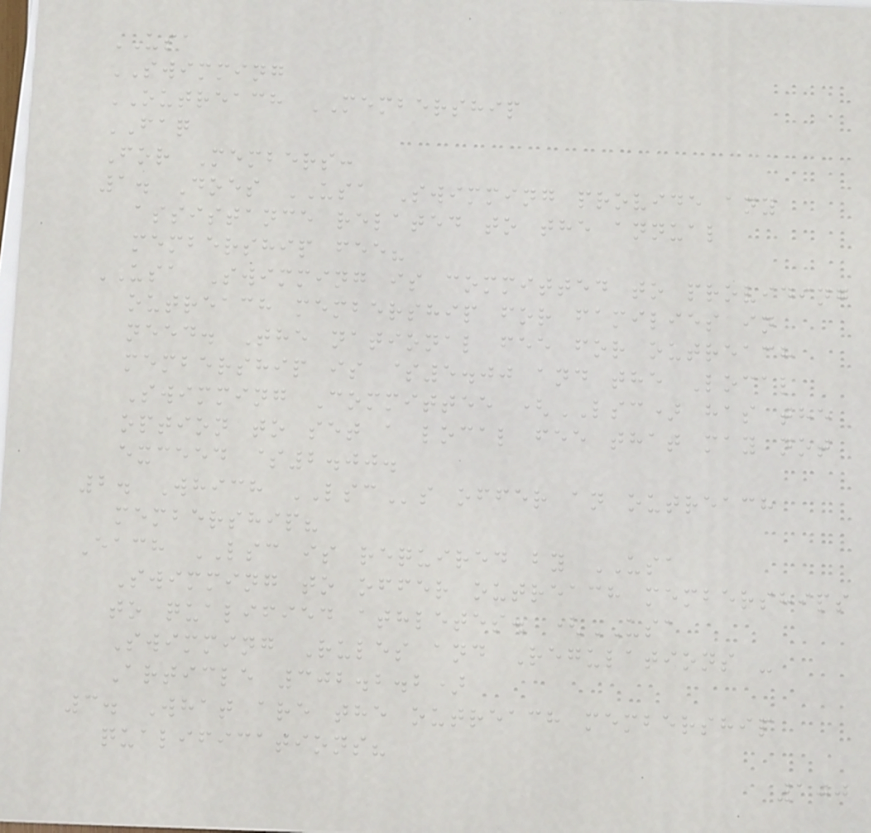USA
SWIMMING
OUTREACH MEMBERSHIP
FAQ
For Members:
1. Does USA Swimming provide any
assistance related to the annual
membership fee?
USA Swimming is committed to providing
outreach membership for families in
need. The national fee for outreach
membership is $5.00 and the Local
Swimming Committee (LSC) has the
option to set a local fee that may not
exceed $2.00.
2. Which LSCs offer an outreach
membership?
Each LSC is required by USA
Swimming to offer outreach memberships
to qualified athletes. (USA
Swimming Rules and Regulations -
Article 302.2.2)
3. What are the outreach membership
qualifications?
100
